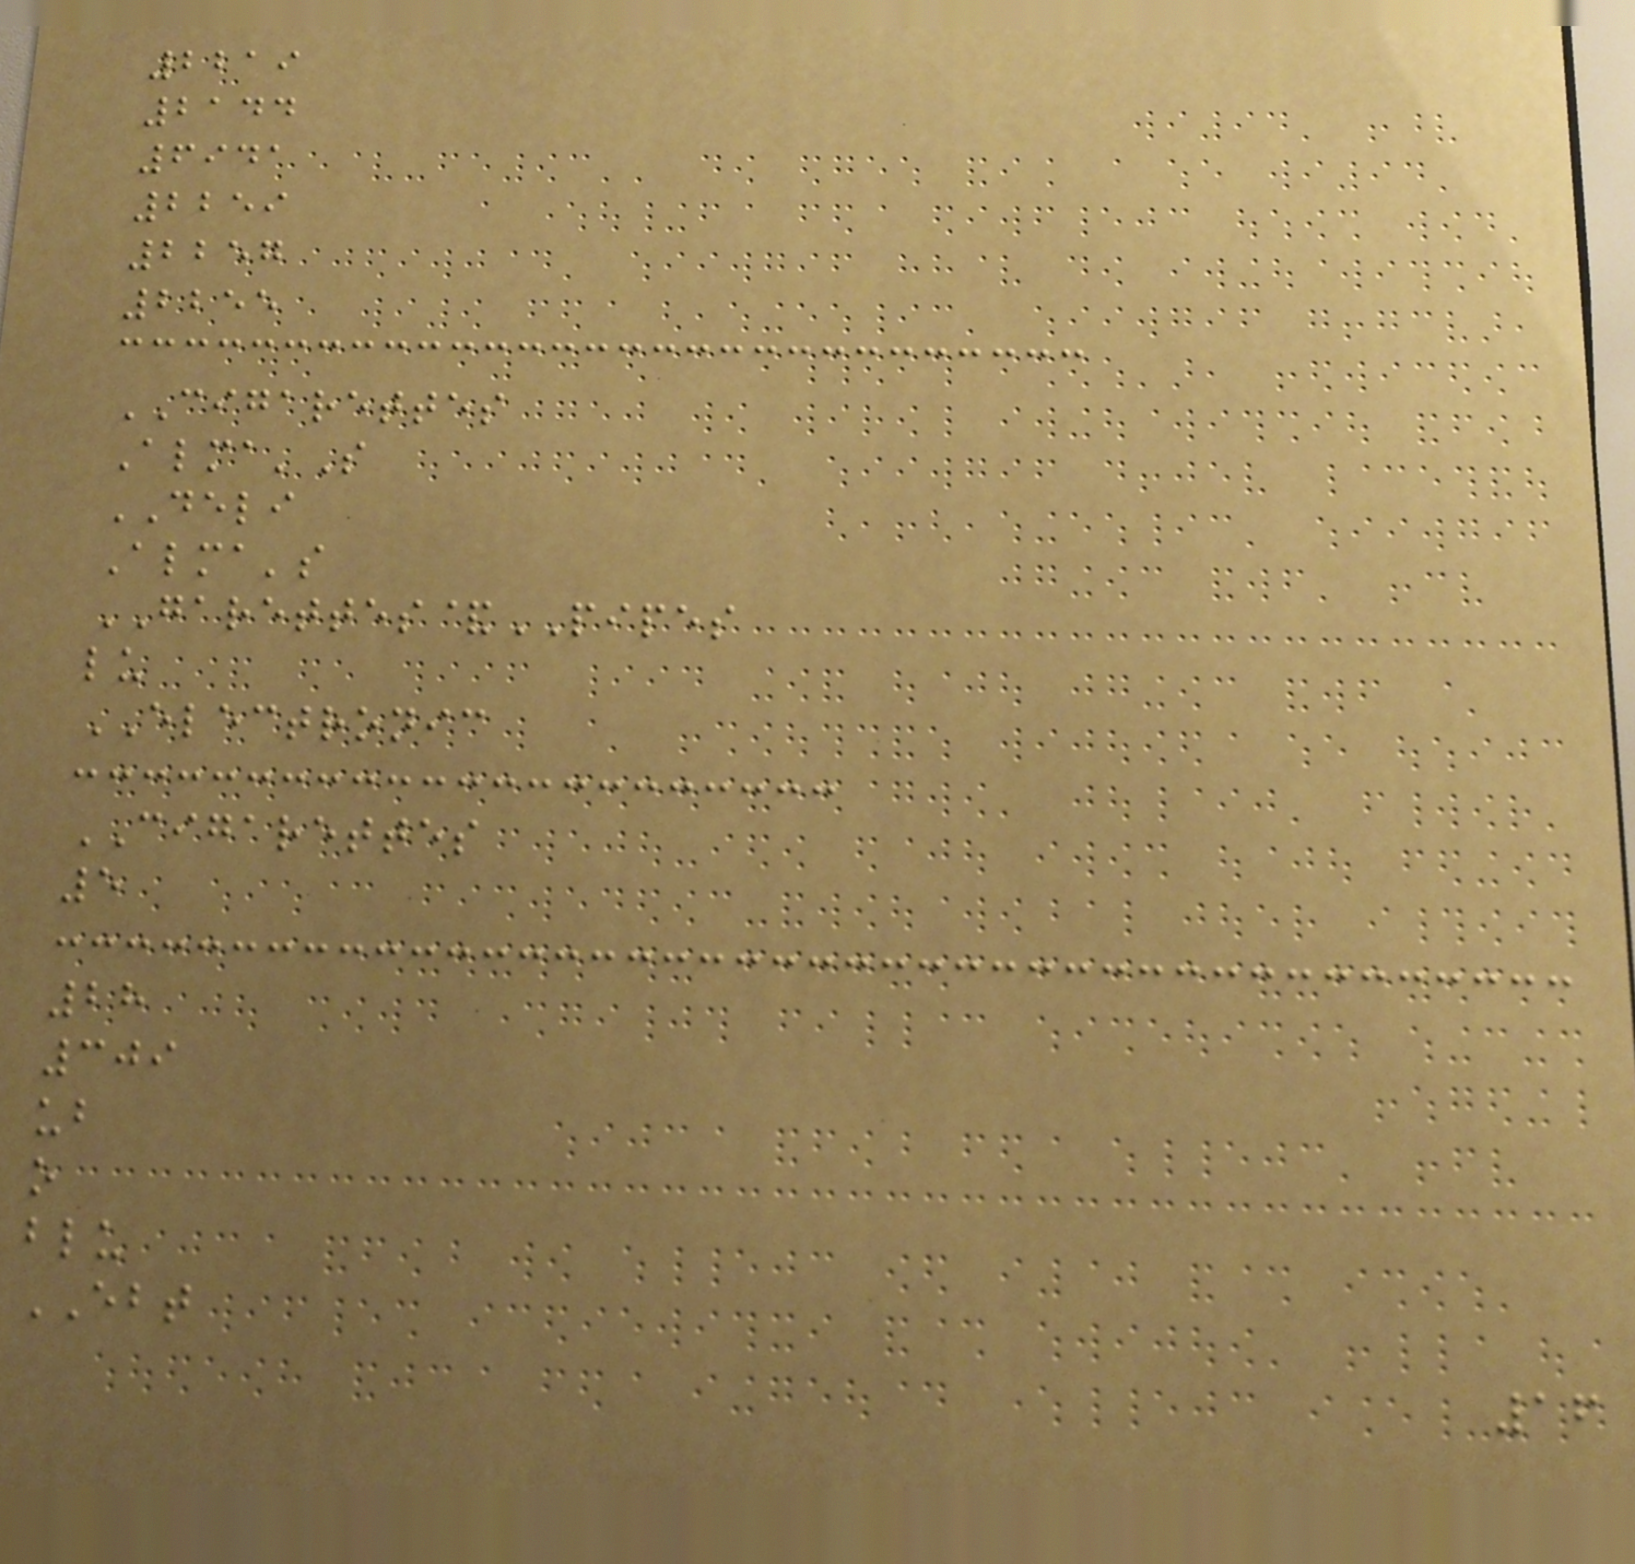2219
2144
6941
2259
2257
2255
CIGARETTES
Alma'S
DELI
Alma's
GARETTES&PIPES
lu
ELECTRONIC
CIGARETTES
5
28
309
ub
o
blu
EBT
16
